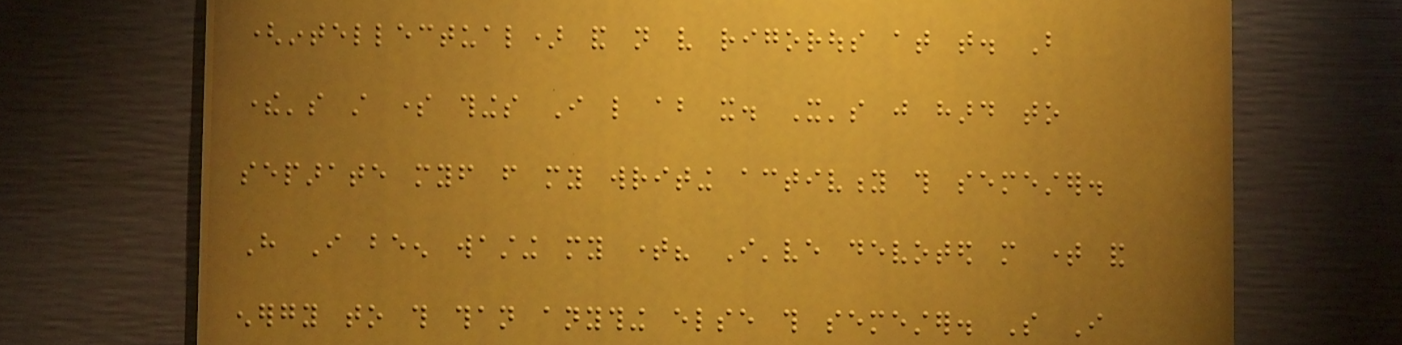(intellectual) and not very rigorous at that. But
there's still some things I like about it. It's just hard to
separate myself from my writing activity this semester.
Have I been wasting my time? I've devoted more time and
energy to this than anything else this semester. So I
